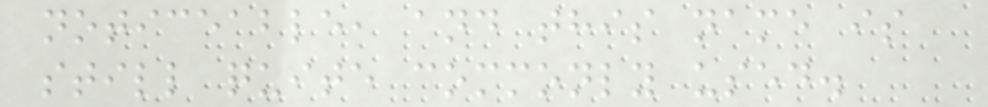noticeable, and this name is
still quite commonly used.
